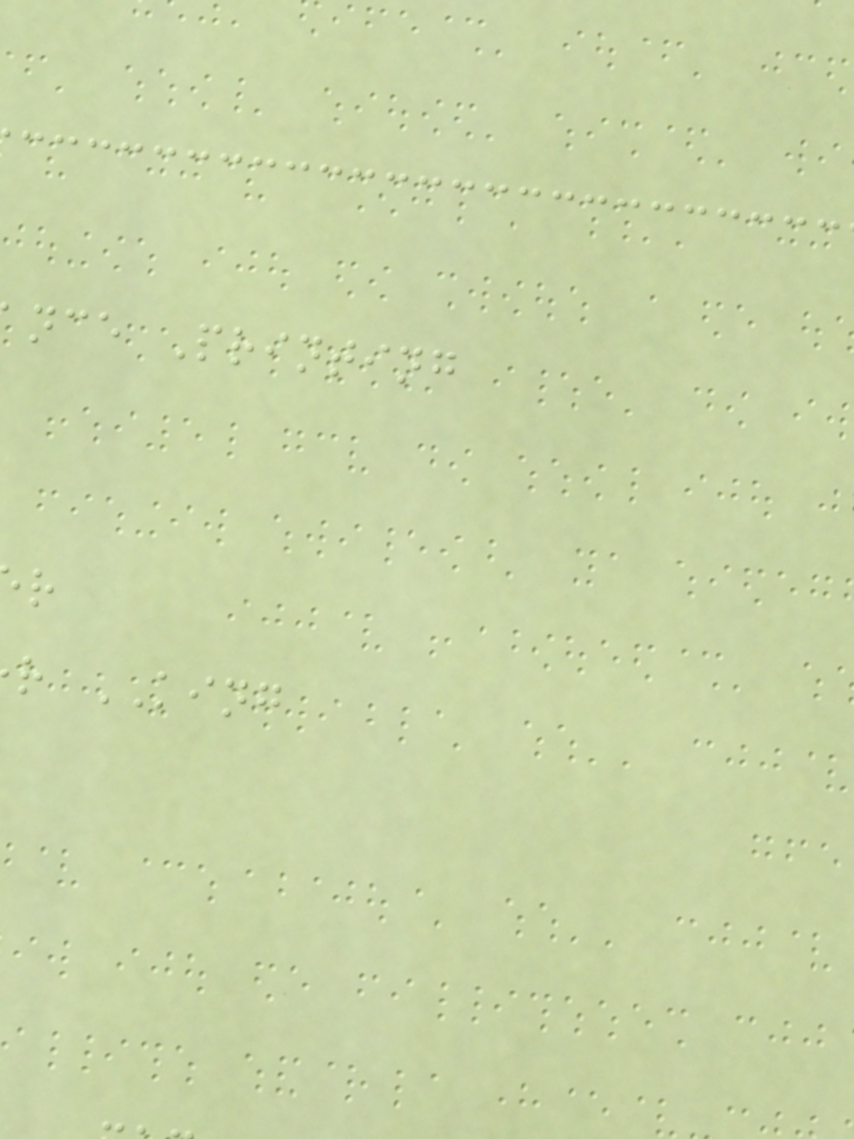nce Printing
r KING
